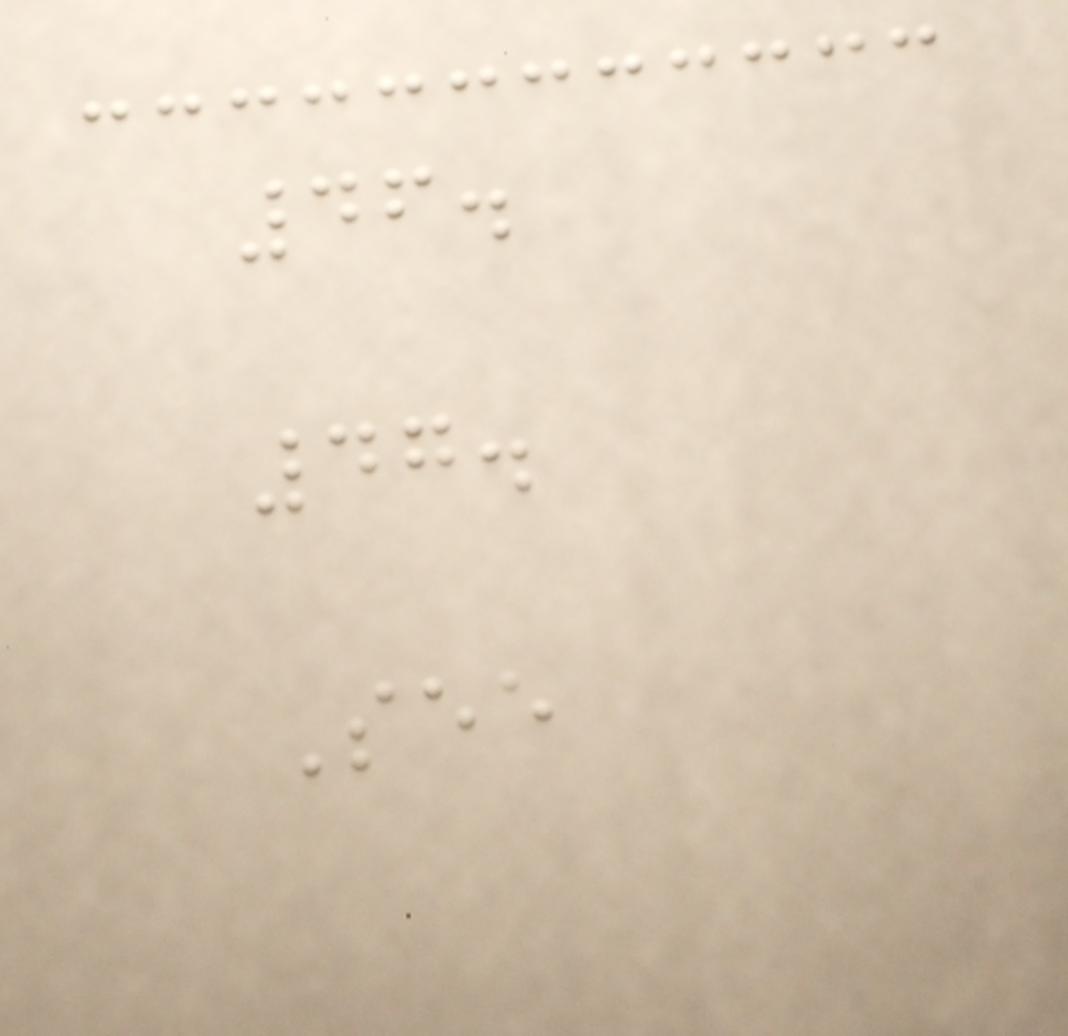46.
47.
See
